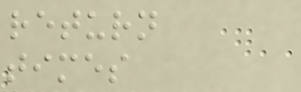return
times
